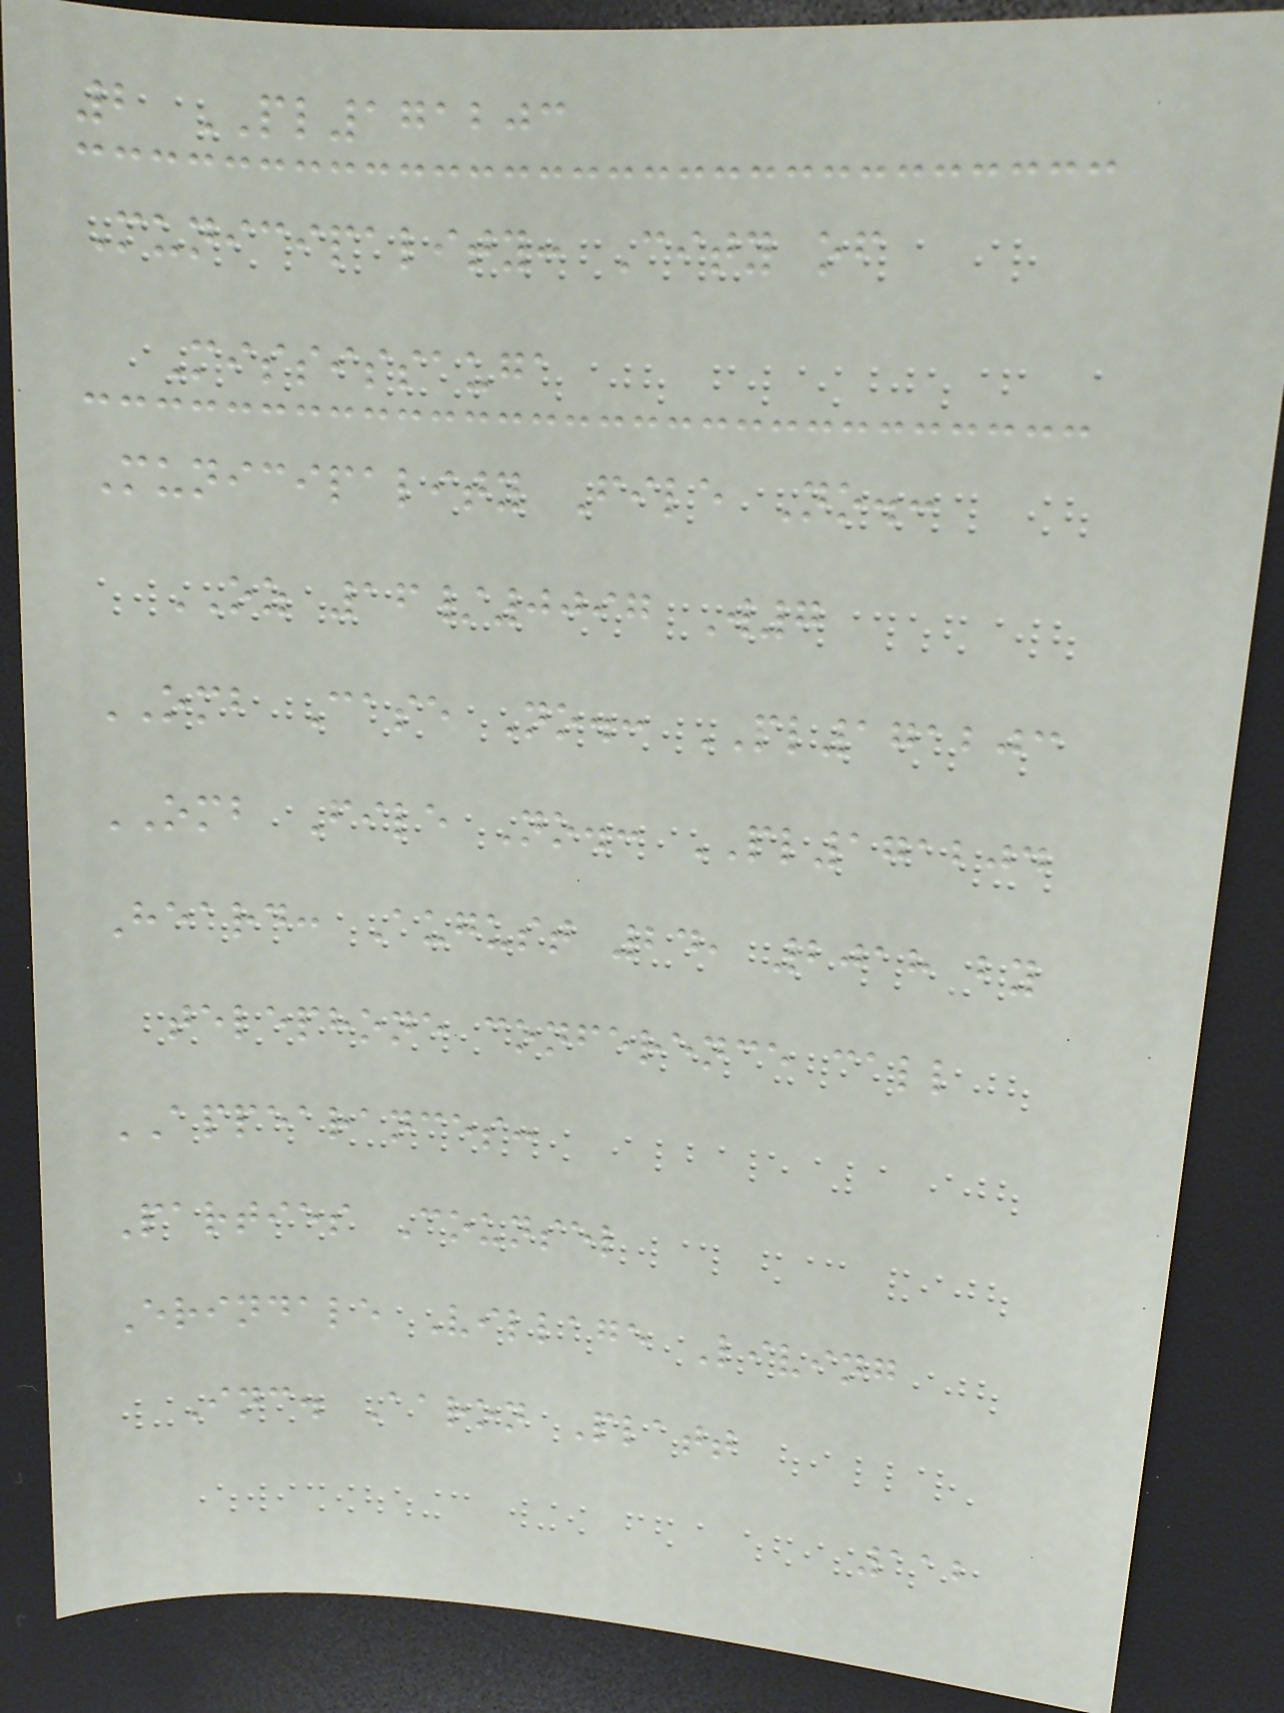2 PL171203
Municipality: City of
Mississauga
Municipality File No.:
OZ 16/0097 W7
OMB Case No.: PL171203
OMB File No.: PL171204
Heard: August 24, 2018 by
telephone conference call
APPEARANCES:
Parties Counsel
Erindale Village Living
Inc. Aaron Platt
112
